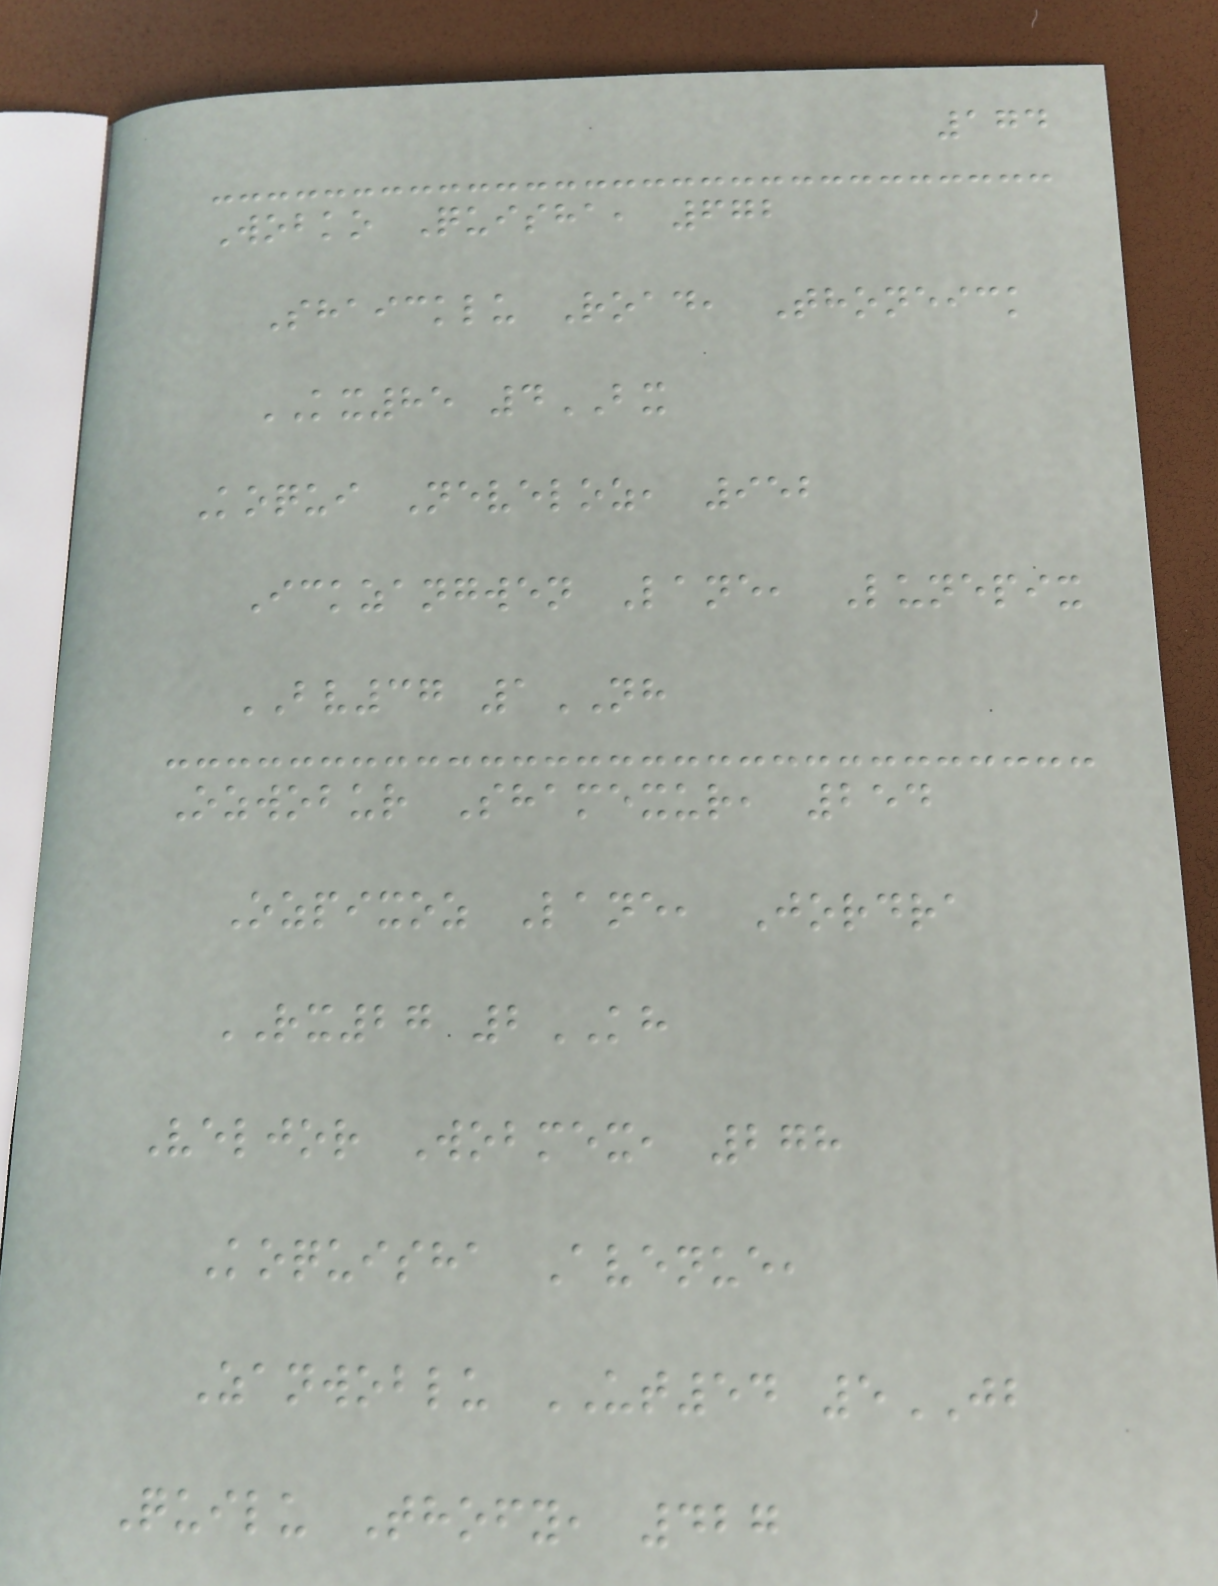174
Wobko Quisha, 672
Shaicklu Road, Thoneick
KX85 4BX
Koqui Neveloz, 952
Ickzangwen Lane, Lunepix
BV37 1NH
Ozwobur Shamexur, 254
Ozpixoz Lane, Jordra
RX27 2KH
Veljor Wobmex, 278
Koquisha Avenue,
Zanwoblu UT54 5JB
Quilu Thofy, 427
